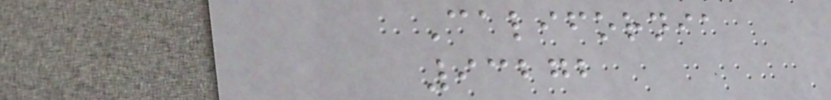California
93272
